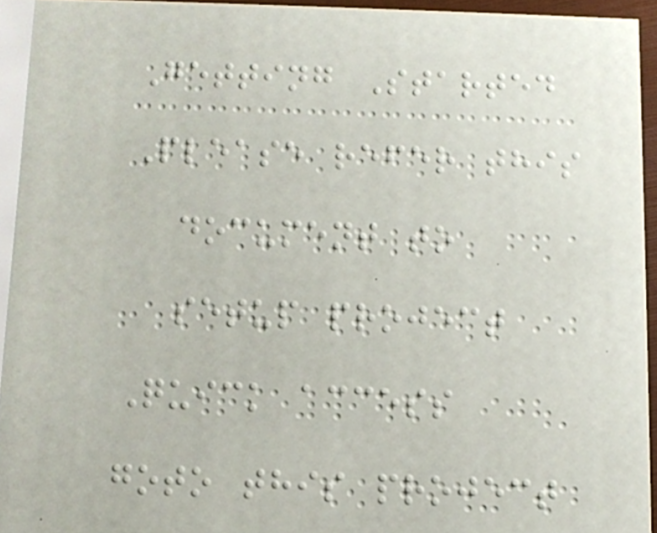Getting Started
Please refer this
document to
setup project
Quick access
goto this project
